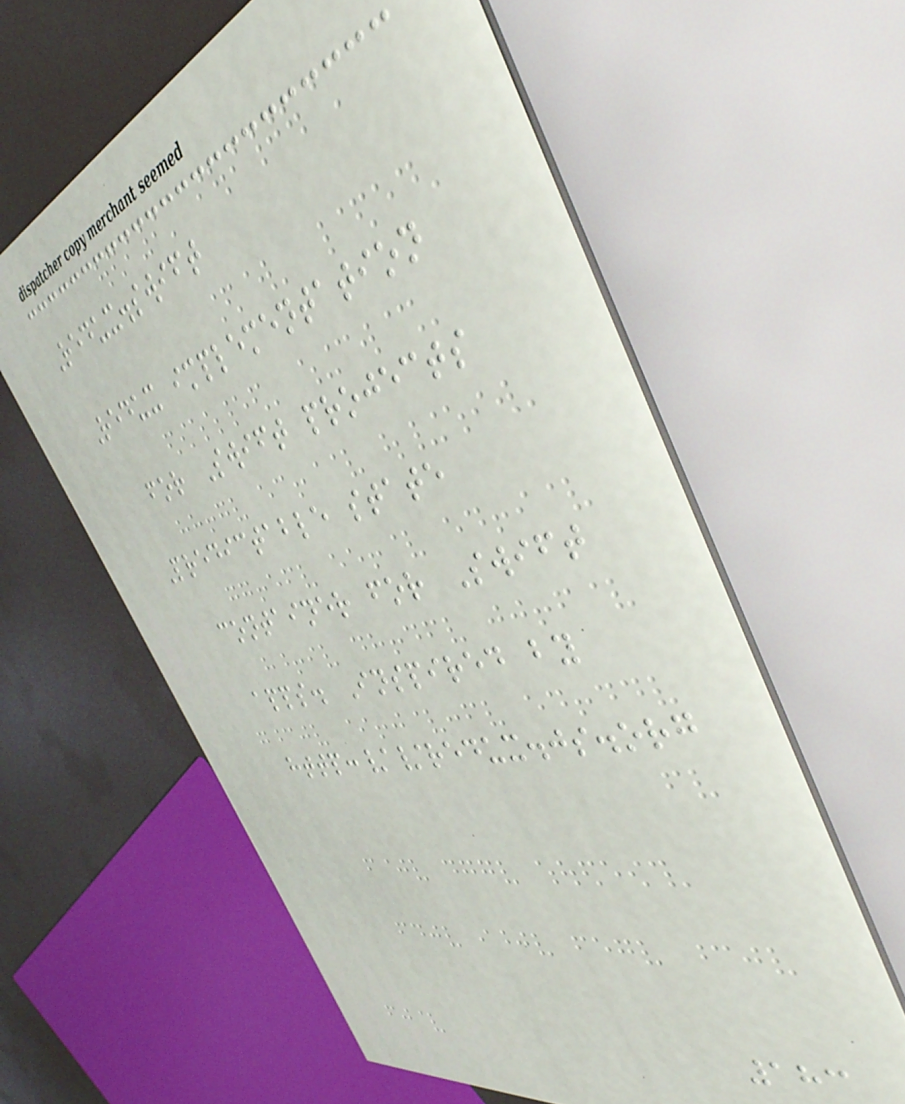Redux.swift
Redux implementation
for Swift projects
Predictable state
container for Swift
apps. Inspired by
http://redux.js.org
183
